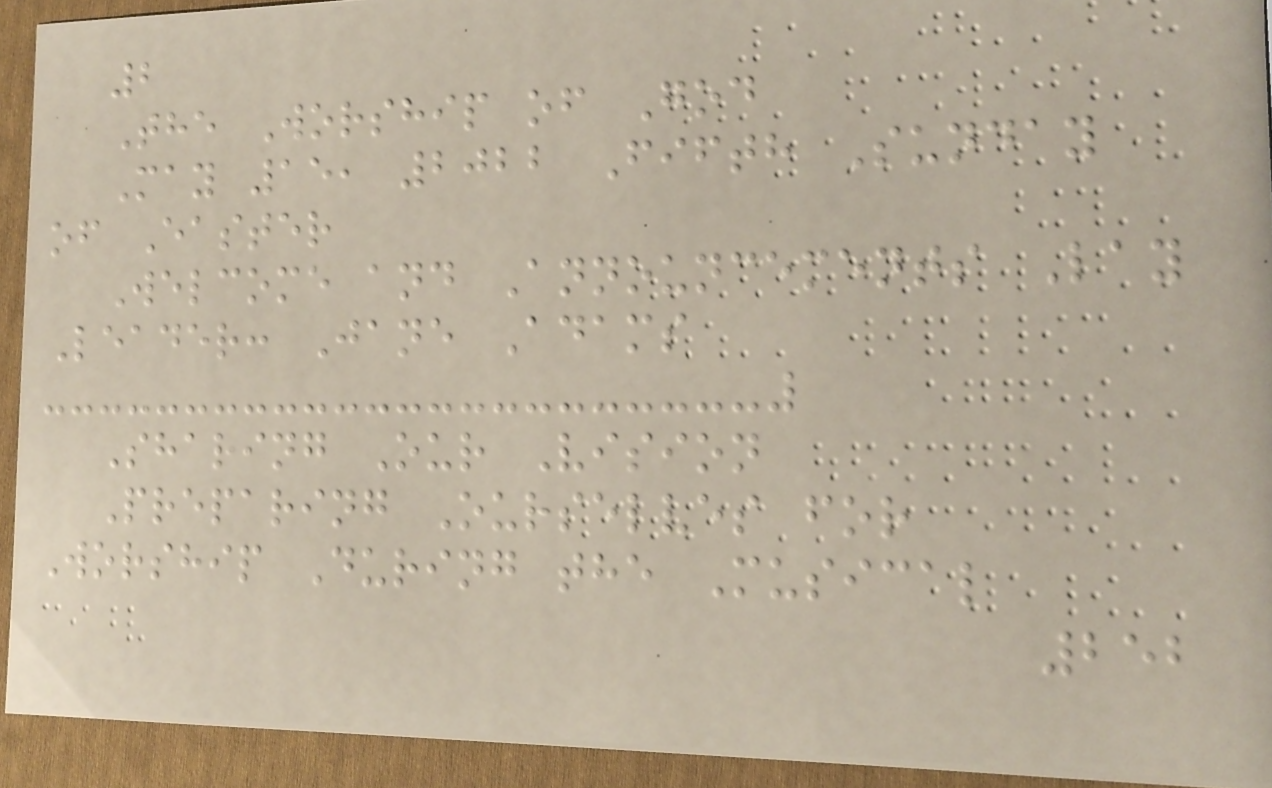2
The Worship of God
May 15, 2022 Fifth Sunday
of Easter
Welcome and Announcements Lay
Leader: Jane Adams
Sharing Our Vision
Preparing Ourselves for
Worship During the Musical
252
